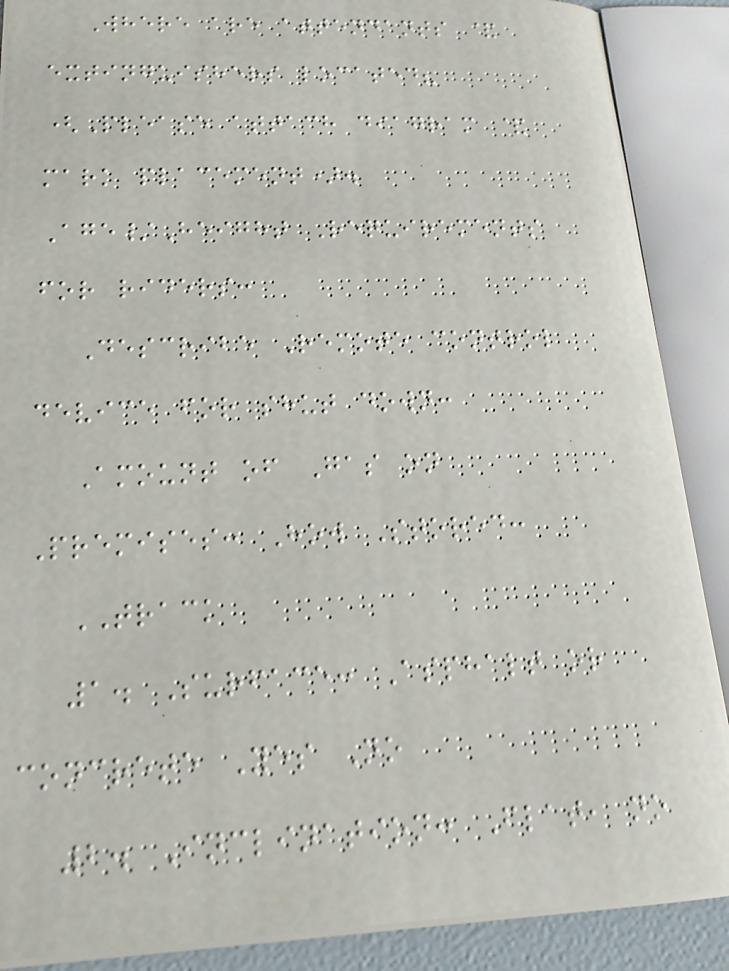Where are attendants &
extinguishers located?
(Please attach diagram &
mark placement).
Age/Height Requirements
for riders:
Describe Remote control
device for shut down:
Amount of Gas on
Premises: How Stored:
TRACK
1. Surface: Asphalt or
concrete Yes No
2. Inclination: Flat, no
